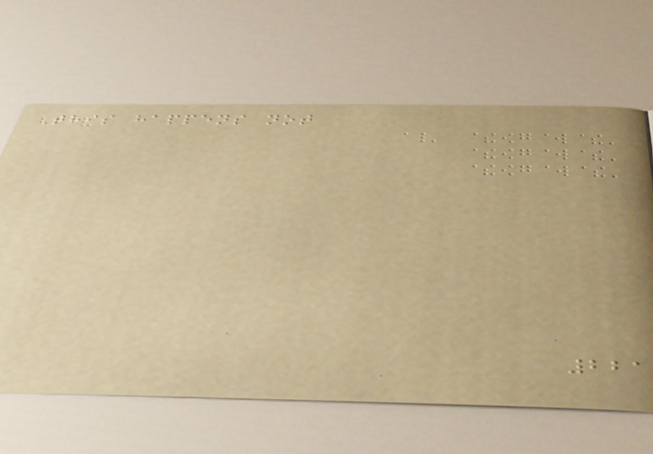This happens not
221
